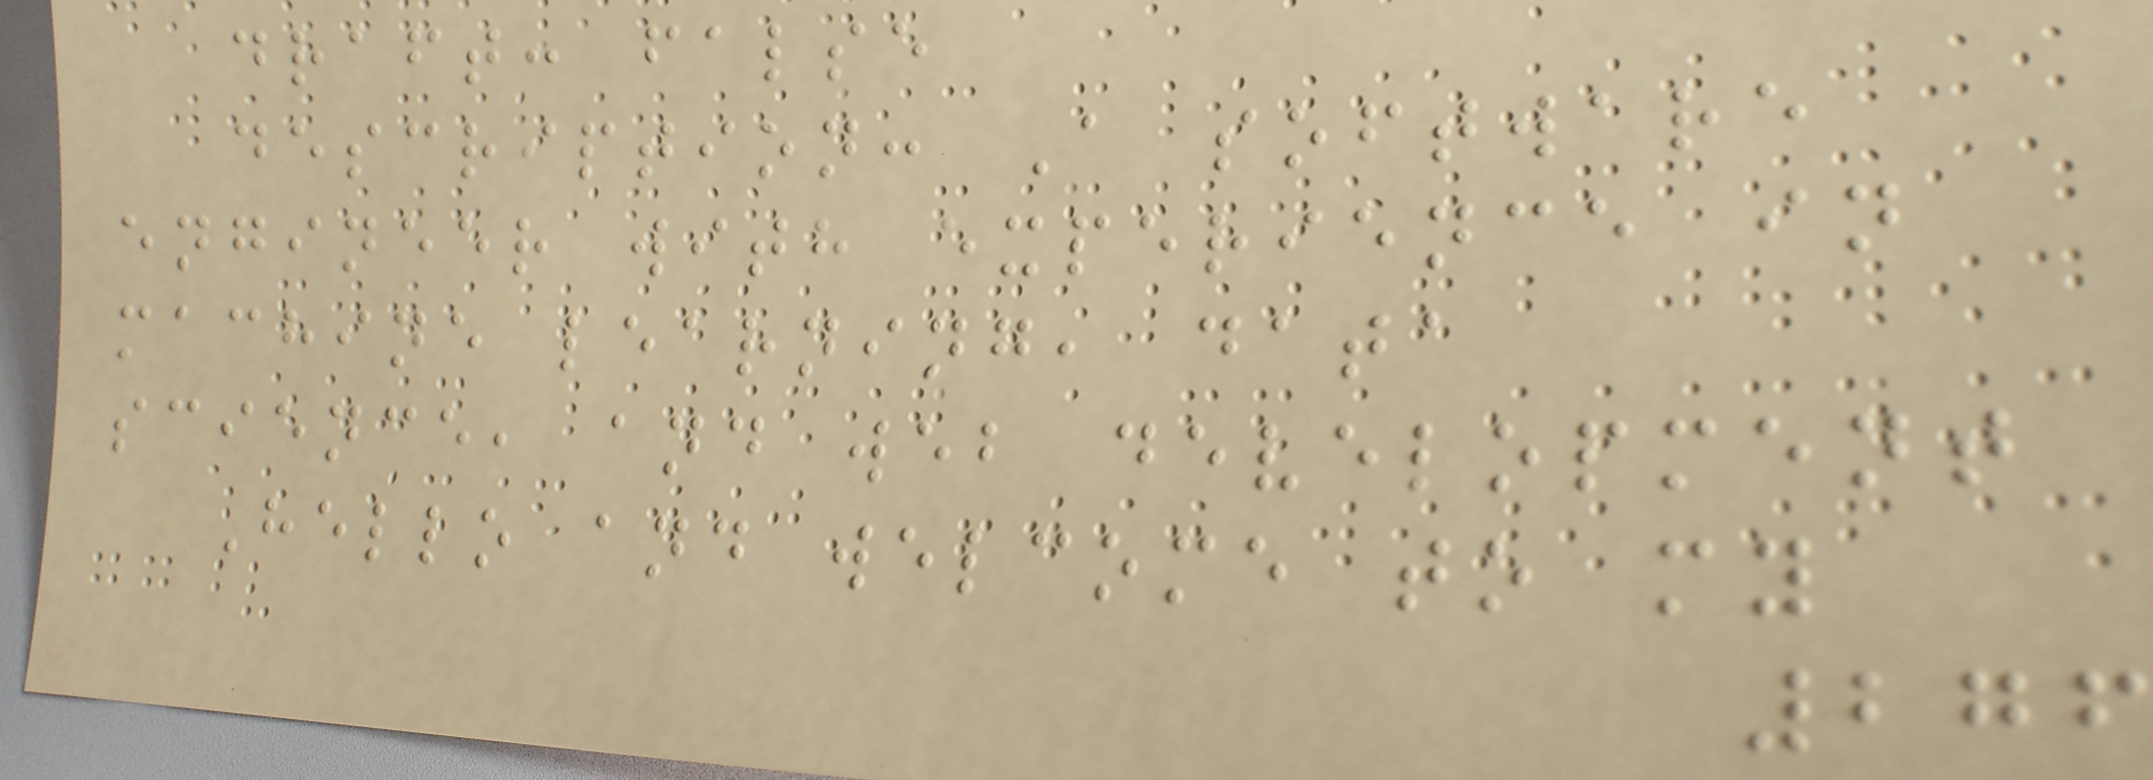draft: false
description: A software
engineer with experience in
machine learning, data
science, and web development
Hello and welcome to my
276
